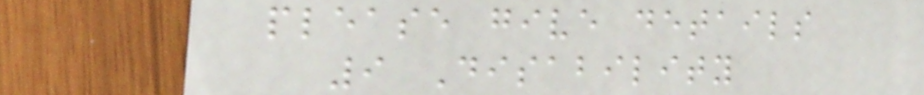please give details
9 Disability
